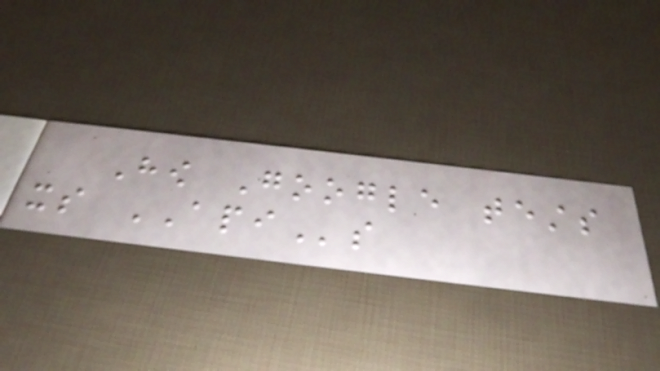How Google tests
its APIs
